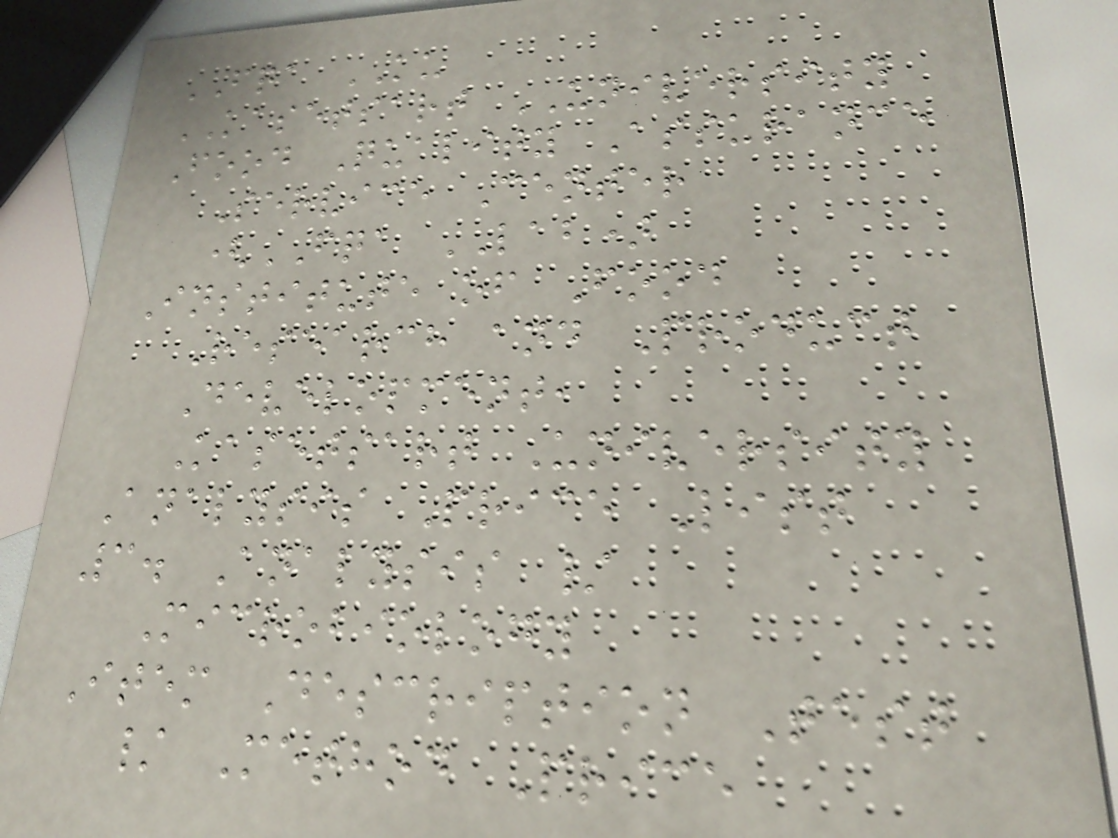FQA KU
KASETSART UNIVERSITY
Food Quality Assurance
Service Center
(FQA LAB)
Institute of Food
Research and Product
Development,
Kasetsart University
Analysis Price List
3. Analysis /
Microbiology
Item Description Test
/ Method Price
